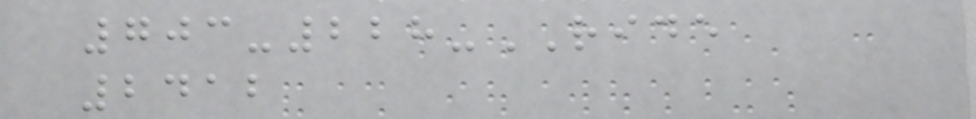703-228-RIDE
2412
